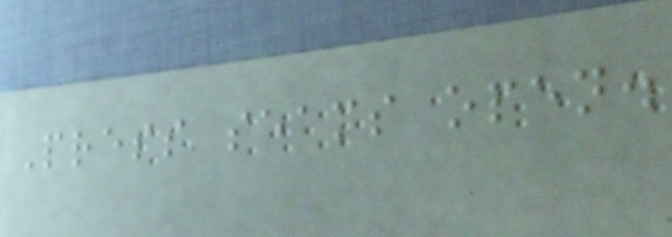Press seams open.
